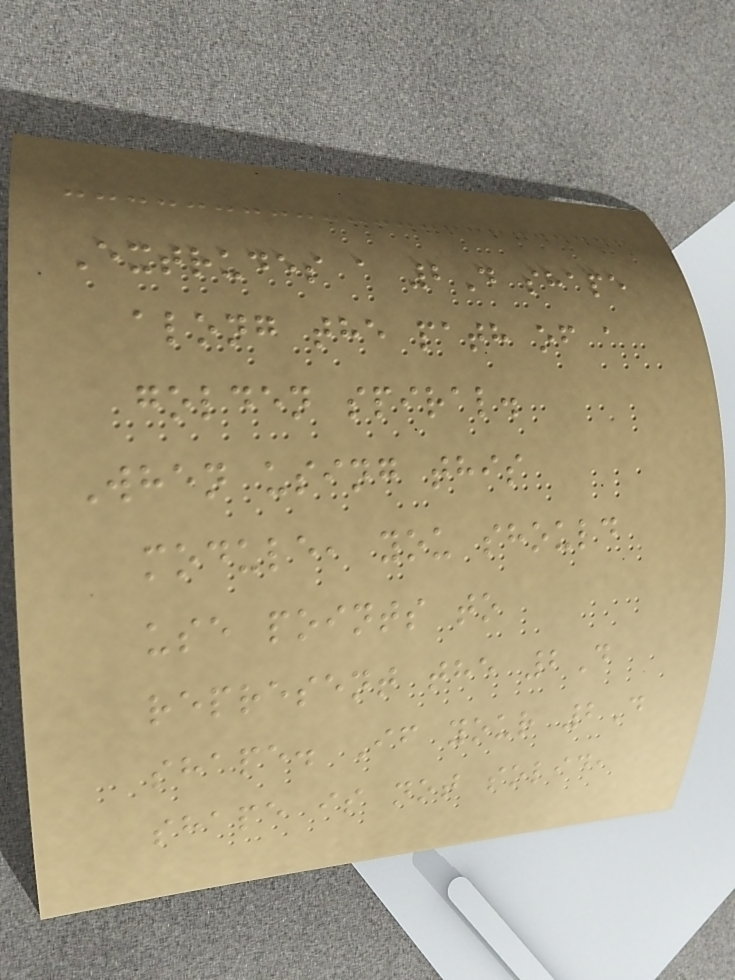Extrudes a 2D shape
along the path of a
golden spiral.
When using this
module, you should
use points to
represent the 2D
shape. If your 2D
shape is not solid,
